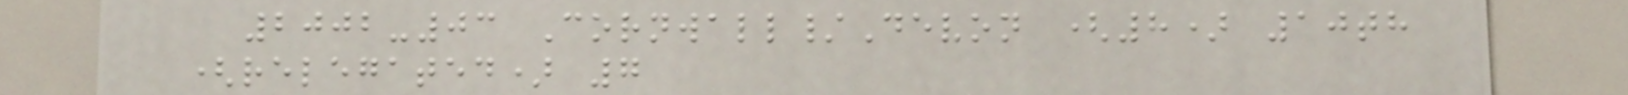2002-03 Cornwall/Devon (8) 10th
(relegated) 7
